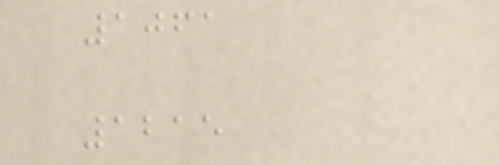1061
1215
